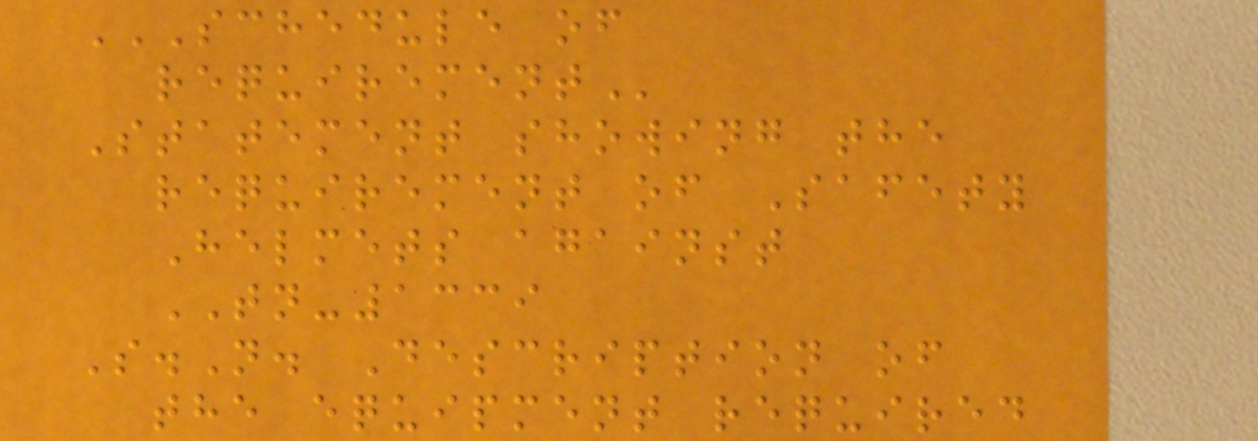SCHEDULE OF
REQUIREMENT
Statement showing the
requirement of Safety
Helmets against
TN-1339
S.N. Description of
the equipment required
